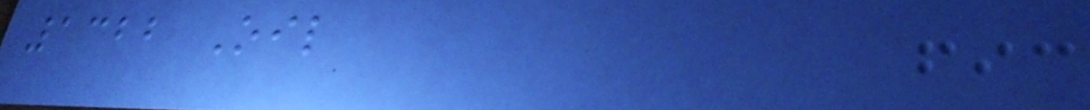1322 Oil
